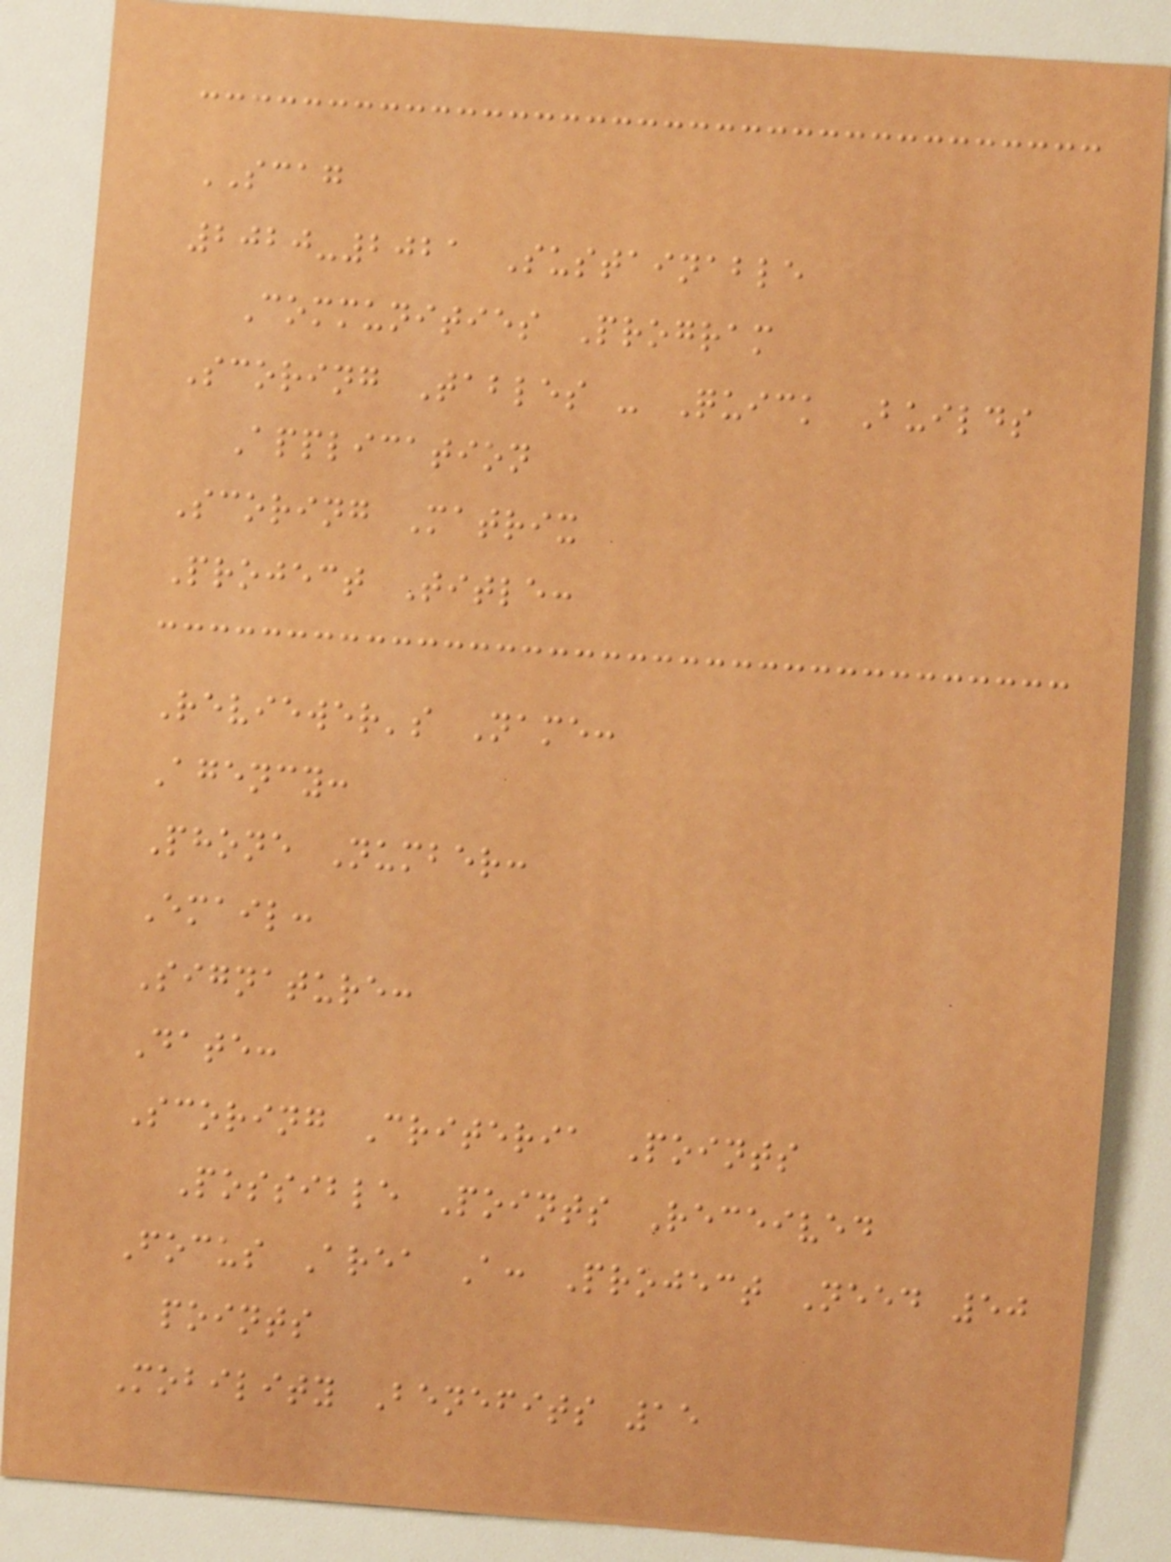SCAG
2020-2021 Sustainable
Communities Program
Scoring Tables - Quick Builds
Application
Scoring Matrix
Project Title:
Reviewer's Name:
Agency:
Phone Number:
Email:
Signature:
Date:
Scoring Criteria Points
Possible Points Received
Focus Area A: Project Need 50
points
Mobility Benefits 15
